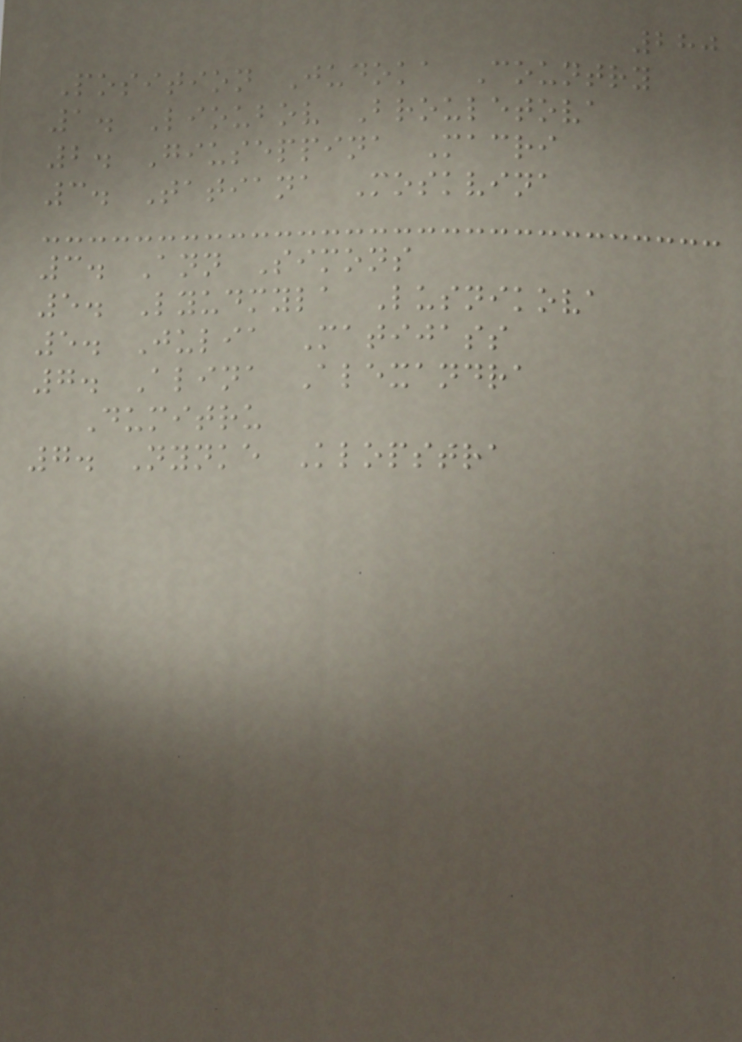280
Position Judoka Country
1. Lioubov Brouletova
2. Giuseppina Macri
3. Tatiana Moskvina
3. Ann Simons
5. Lyudmyla Lusnikova
5. Julia Matijass
7. Alina Alexandra
Dumitru
7. Nynke Klopstra
